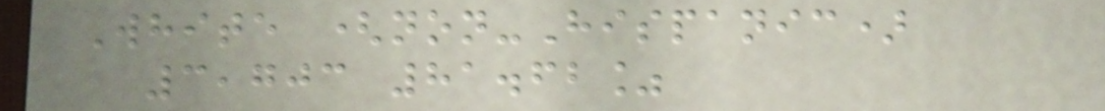White (non-Hispanic)
3,703 81.62%
